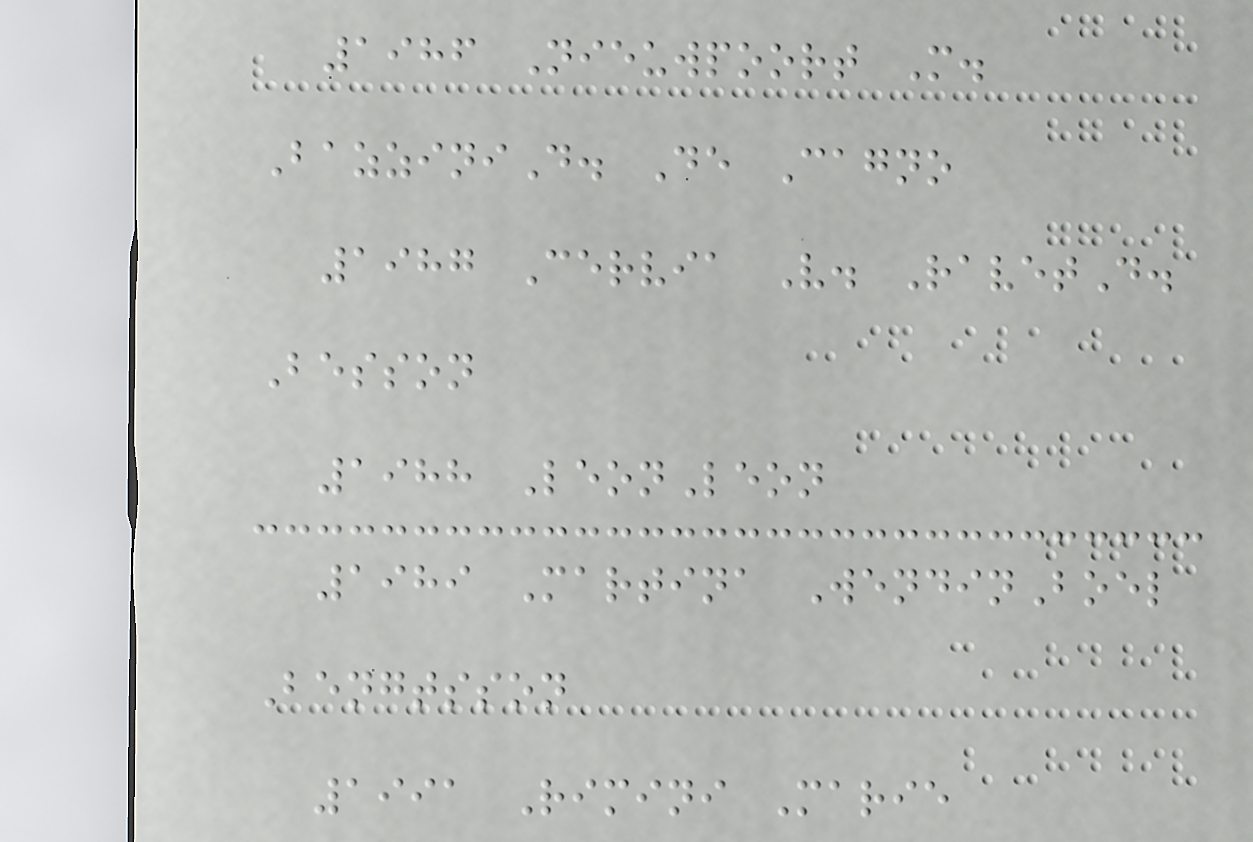1986 Nieuwpoort M.
BazziniD. De Cagno
1987 Cervia V. RavetD.
Besson
1988 LeonLeon
1989 Martina WendinBoel
Bengtsson
1991 Rimini Marie
